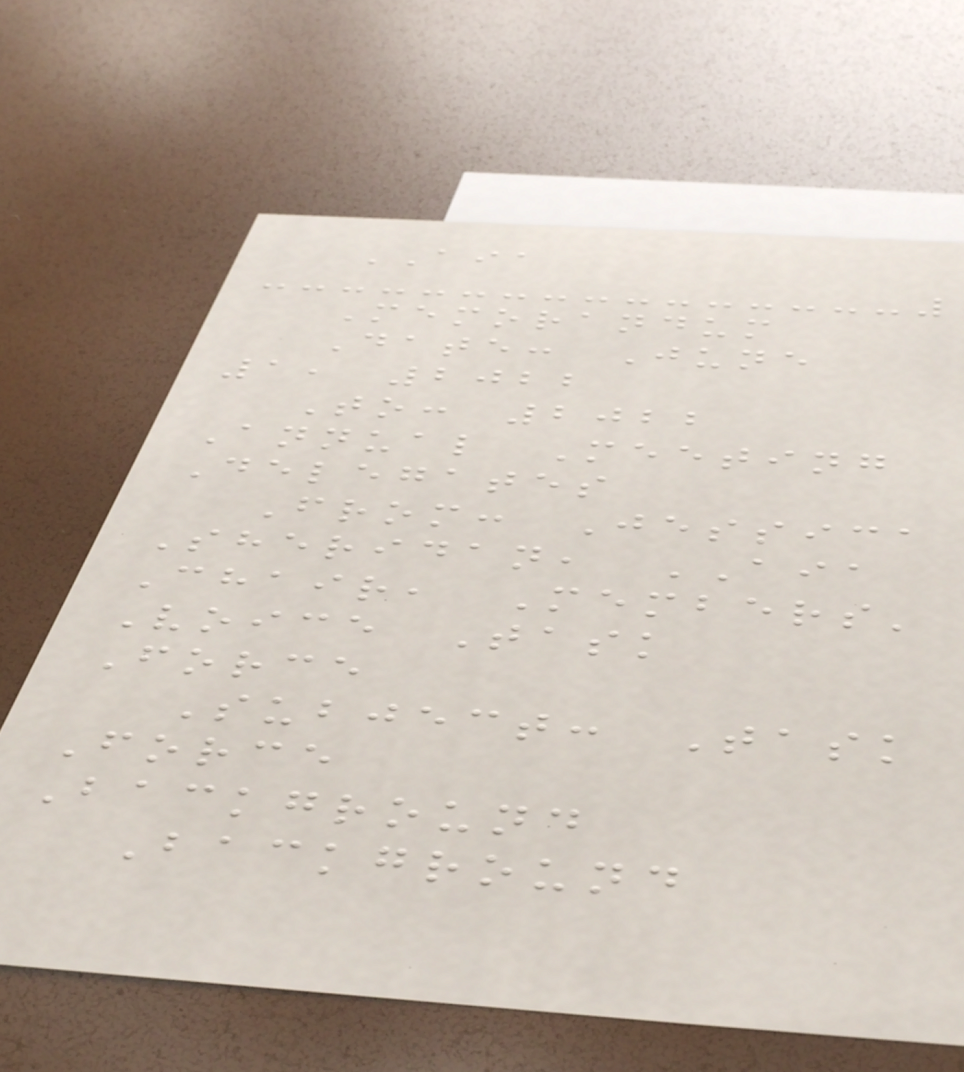AIA
Memorandum
Date: June
1, 2022
To: 2022
Annual Meeting
Delegates
From: Jessica
Sheridan, AIA
Chair, Members'
Voice Task
Force
Subject: Task
Force
Background
Background
